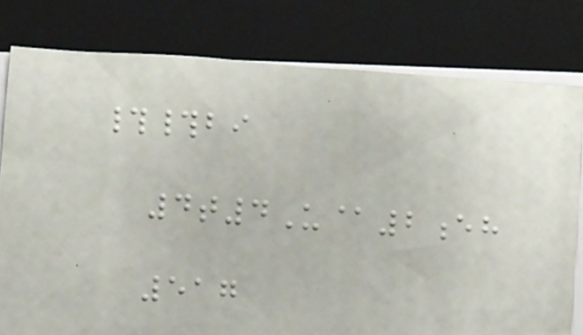##bi
4t4U@2eh
517
